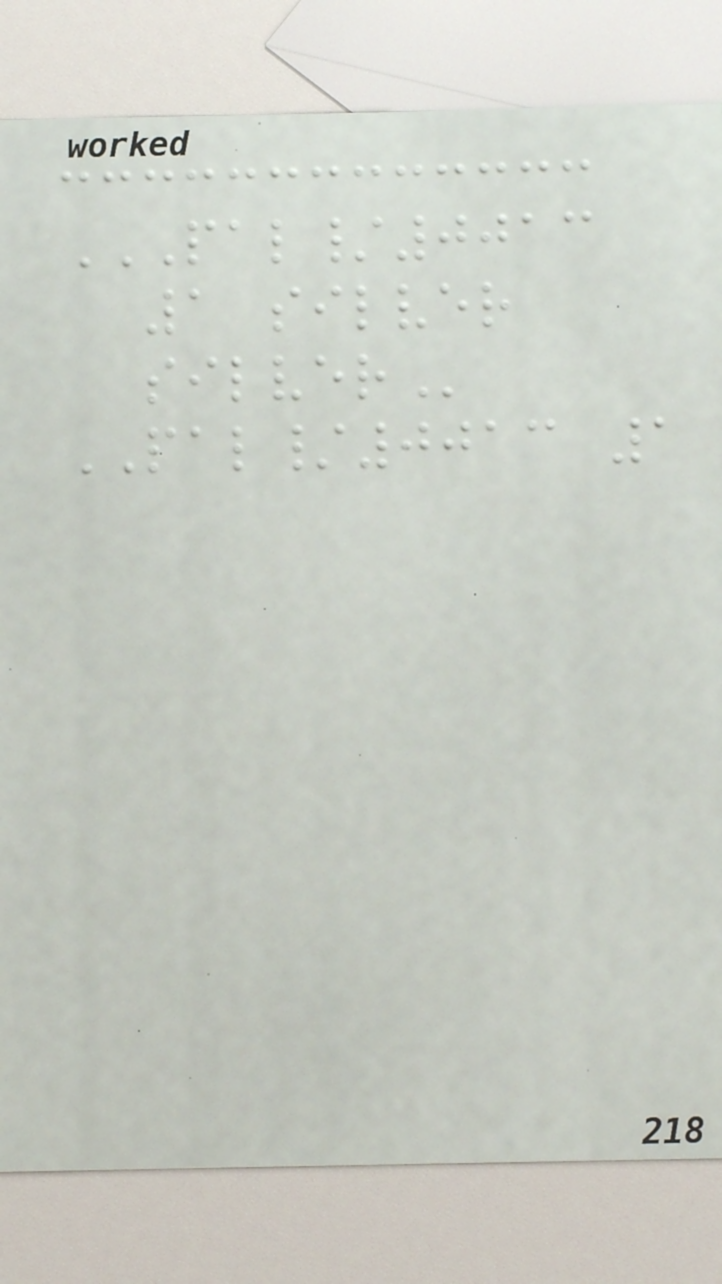PAL/0013
1 SILVER
SILVER
PAL/0013 1
